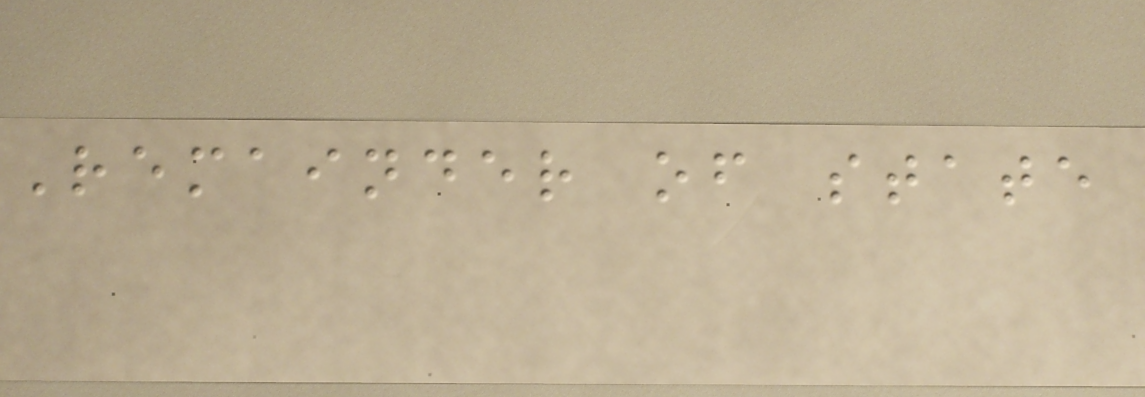Remainder of state
